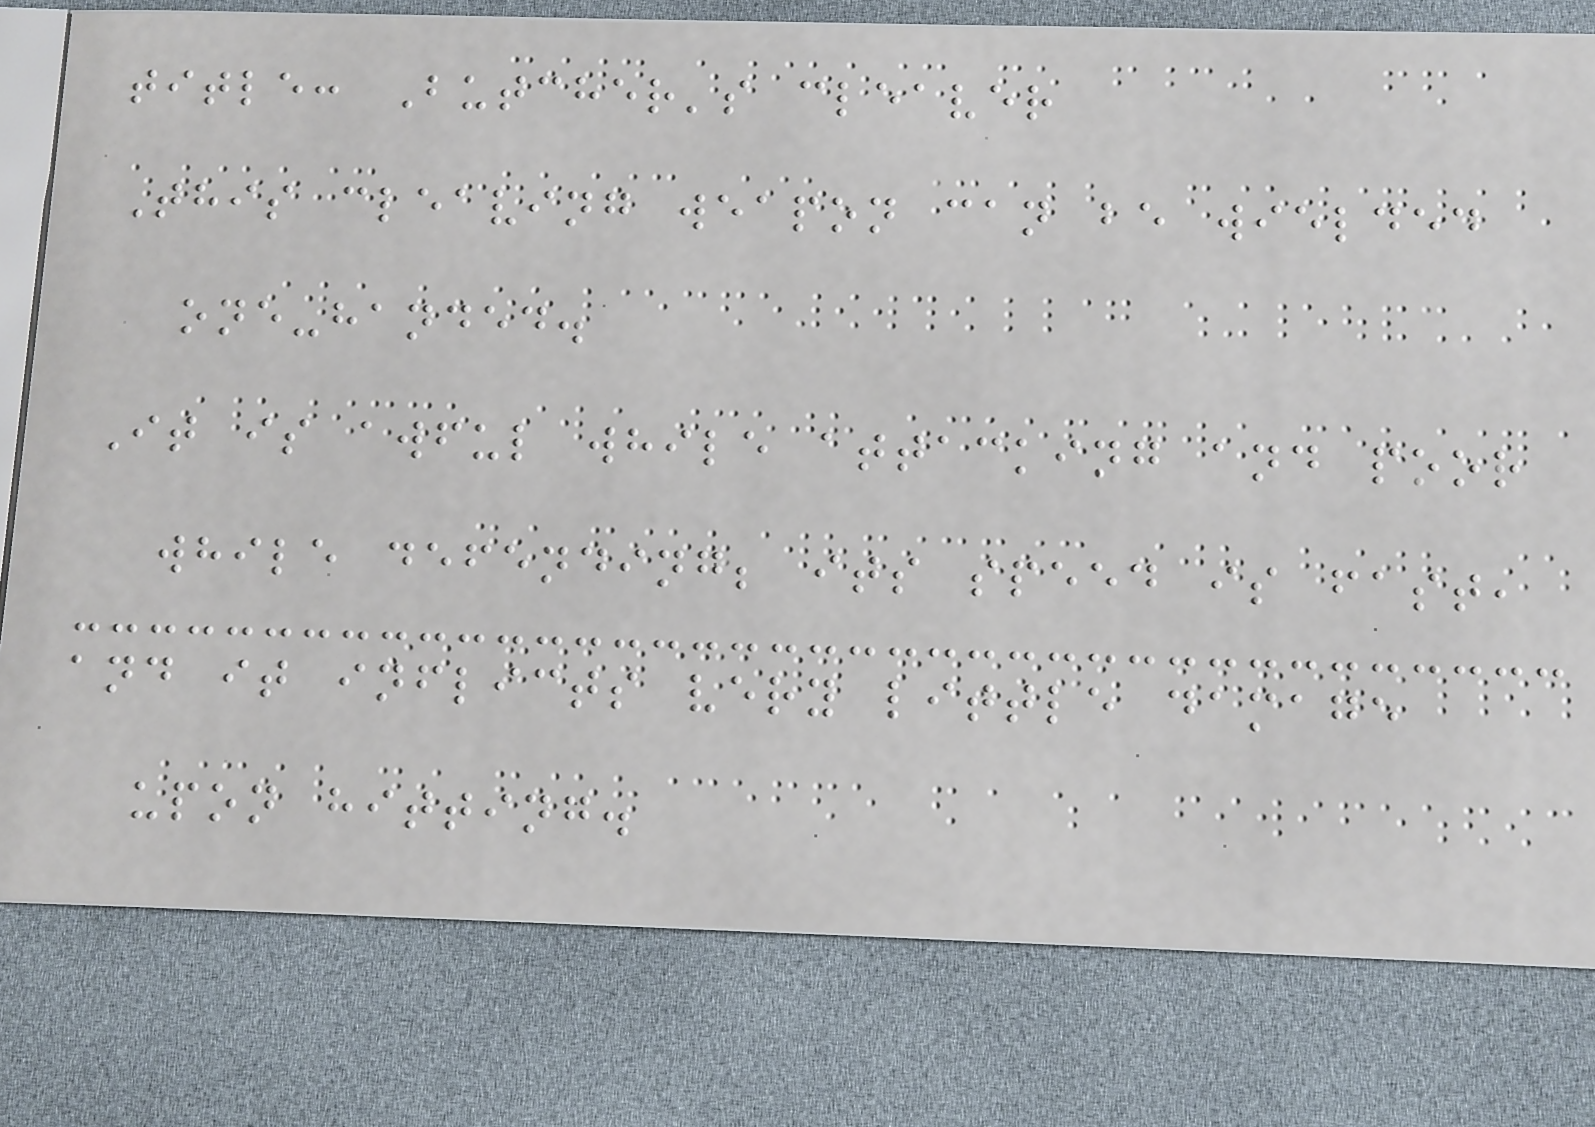title: Butcher's cleaver
This cleaving weapon can be wielded
one-handed.
It is awful while attacking and poor
while defending; its speed is fast,
and it inflicts very little damage
upon hitting.
